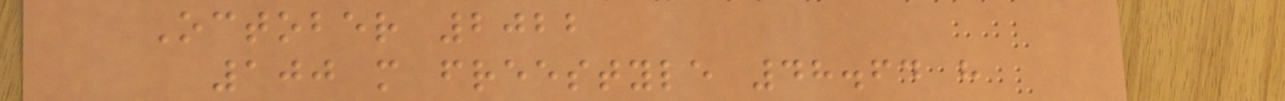October 2022
100 m freestyle 48.64 h
